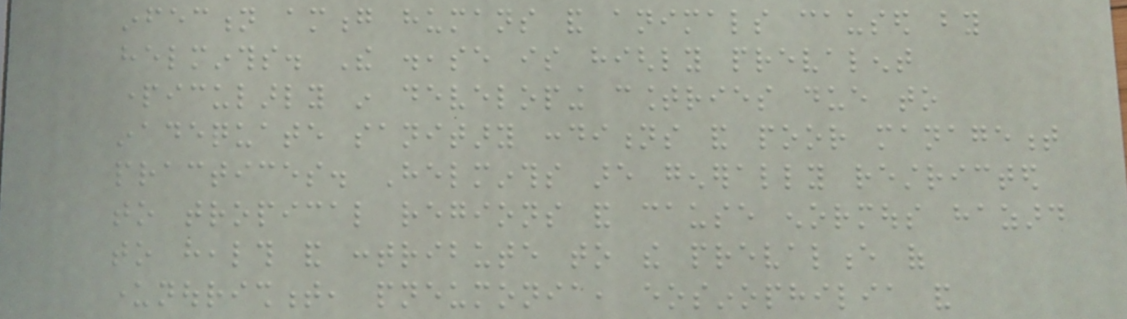infection among humans and animals caused by
helminths. The disease is highly prevalent
particularly in developing countries due to
inadequate sanitary conditions and poor management
practices. Helminths are generally restricted
to tropical regions and cause enormous hazard
to health and contribute to the prevalence of
undernourishment, pneumonia, eosinophilia and
